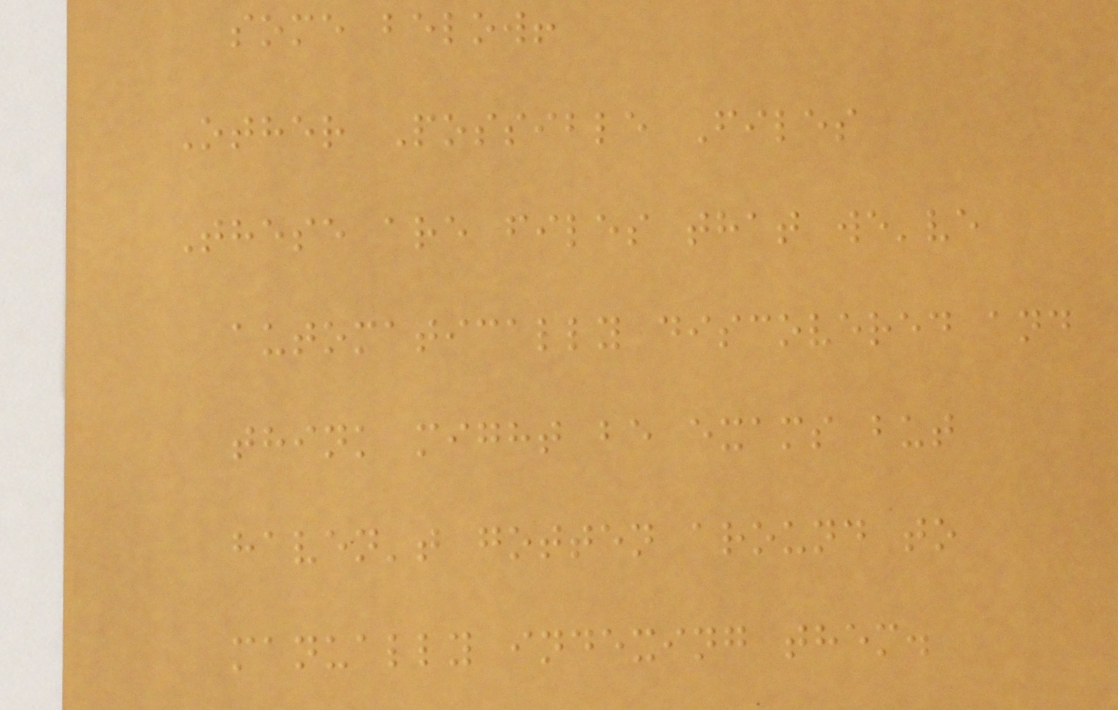some below!
Other Possible Files
These are files that we've
automatically discovered and
think might be exams but
haven't gotten around to
manually indexing them.
